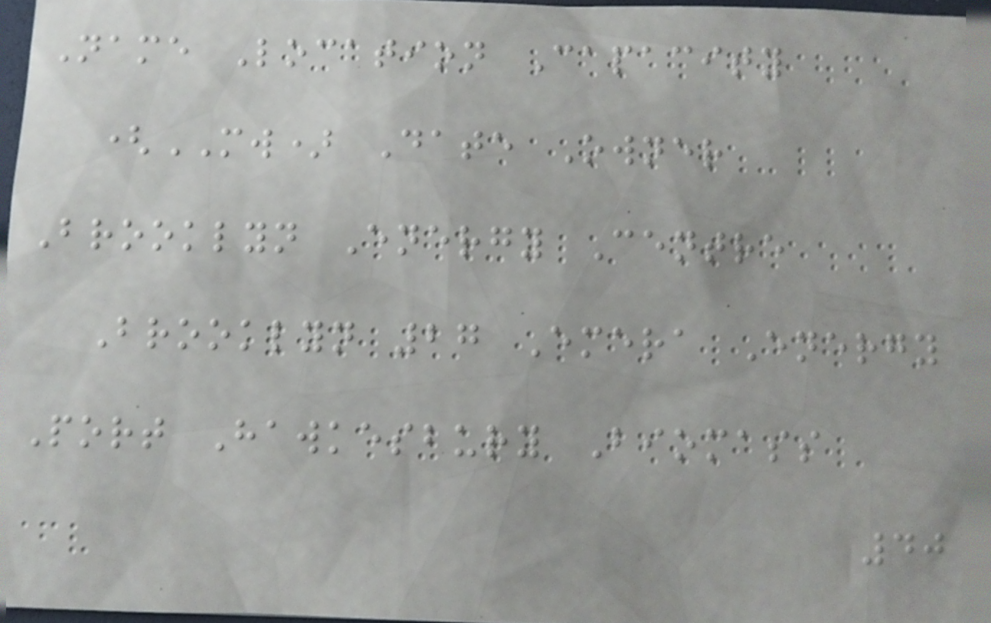Name Location Capacity
(MW) Date Owner
Brooklyn Energy Centre
Brooklyn 27 Emera Energy
Port Hawkesbury Biomass
40
